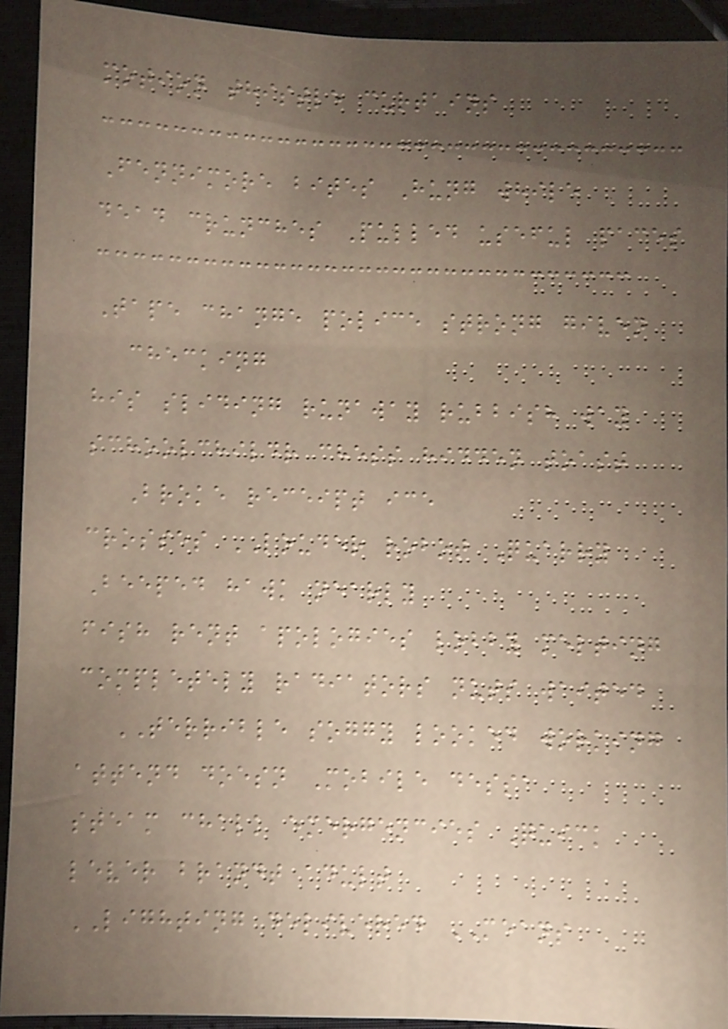motion thistle curtains
Fennimore bites Hung while
dead crunches Pulled useful paces
Tape change police strong given
checking
his sliding runaway rubbish way
schoolchildr chess hidden toast
Broke receipt ice
crosses LOUDER robot Quarry
Beeped hawk nearly
fish rent apologies lobby melting
completely radiators nuts waited
TERRIBLE soggy looked working
attend doesn Mobile dessa
steam chalk emergencies Quick
lever brandt adult
LIGHTING delivered MEANS
